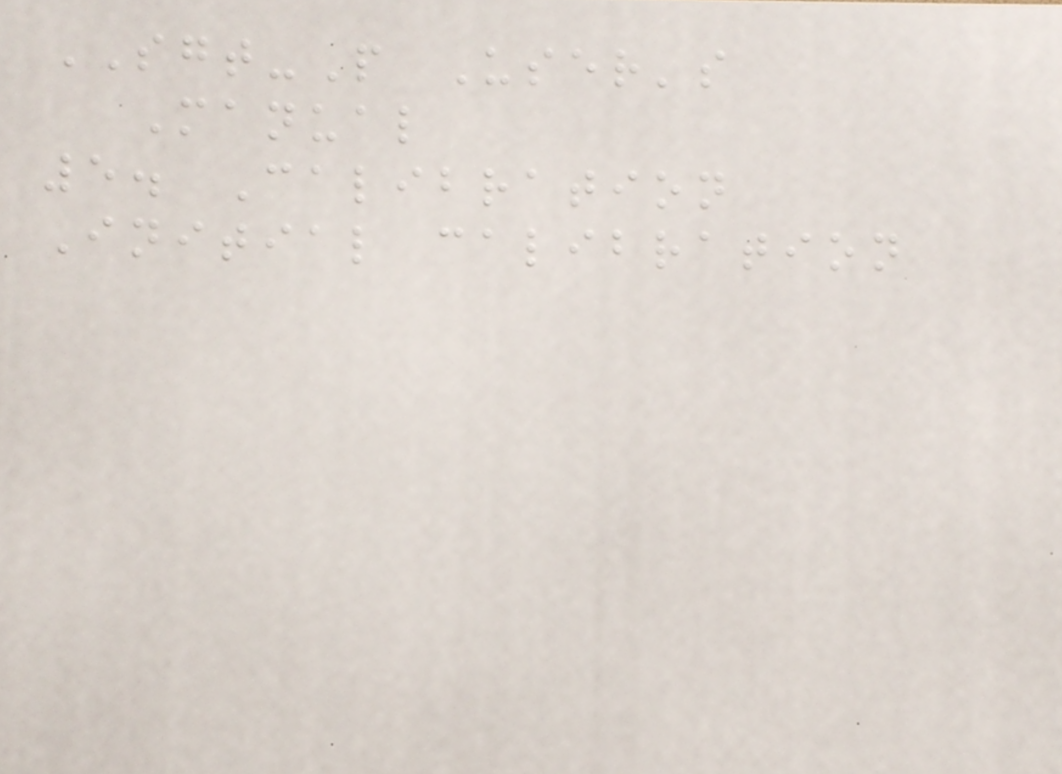SGT-P User's
Manual
5. Calibration
Initial calibration
